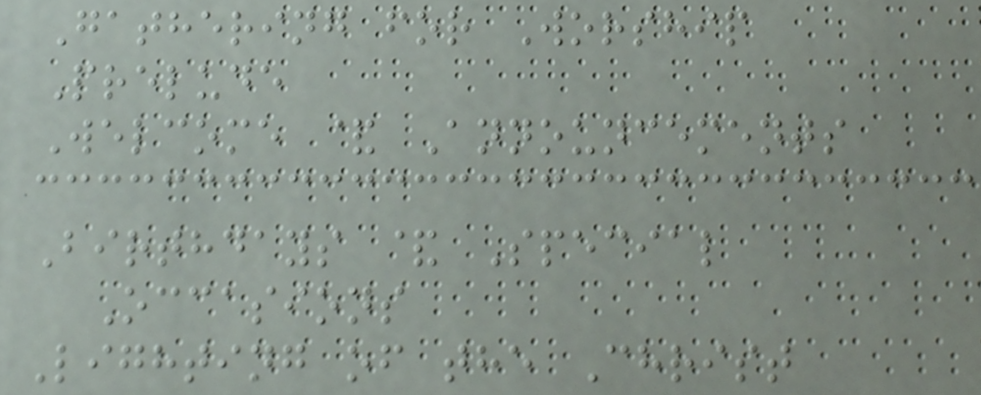Gathering for Worship
Prelude
Welcome & Announcements
Birthdays & Special
Occasions
Lighting of the Christ
